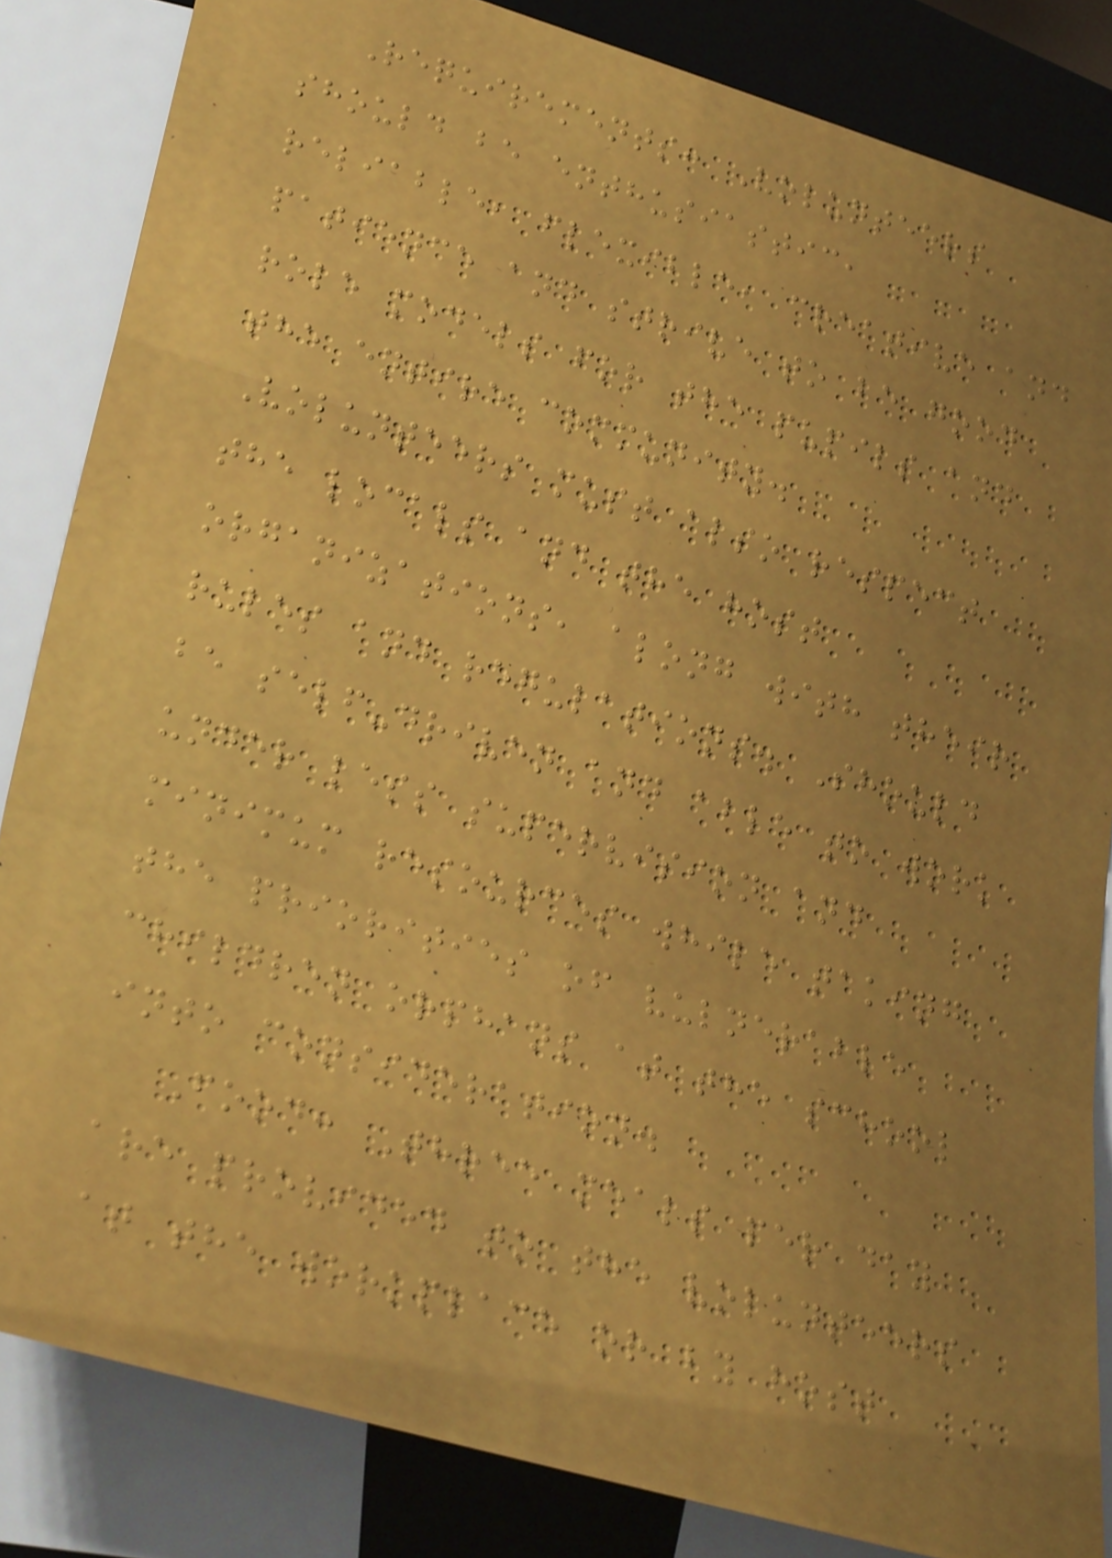Requirements: Volunteers
should be enthusiastic,
reliable, flexible, creative and
patience and strive to be good
role models for the pupils and
the entire community.
Volunteers must also respect
the locals and the host
organizations, along with their
rules and regulations. Should
be self-driven and able to work
under less supervision and
minimum resources while taking
the priorities of vulnerable
children orphans at the school
into consideration.
Food: Three meals per day
are provided to the volunteers
at the workplace or by host
